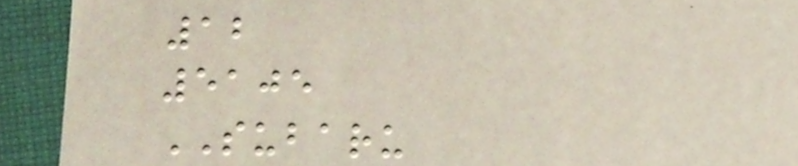12
5105
SUBARU
